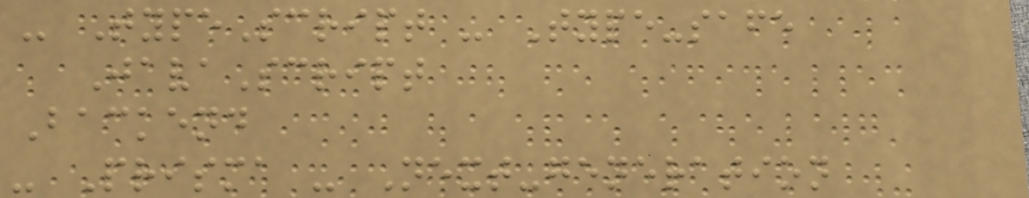- TypeScript - Type-safe
JavaScript
Backend
- Prisma - Next-generation
